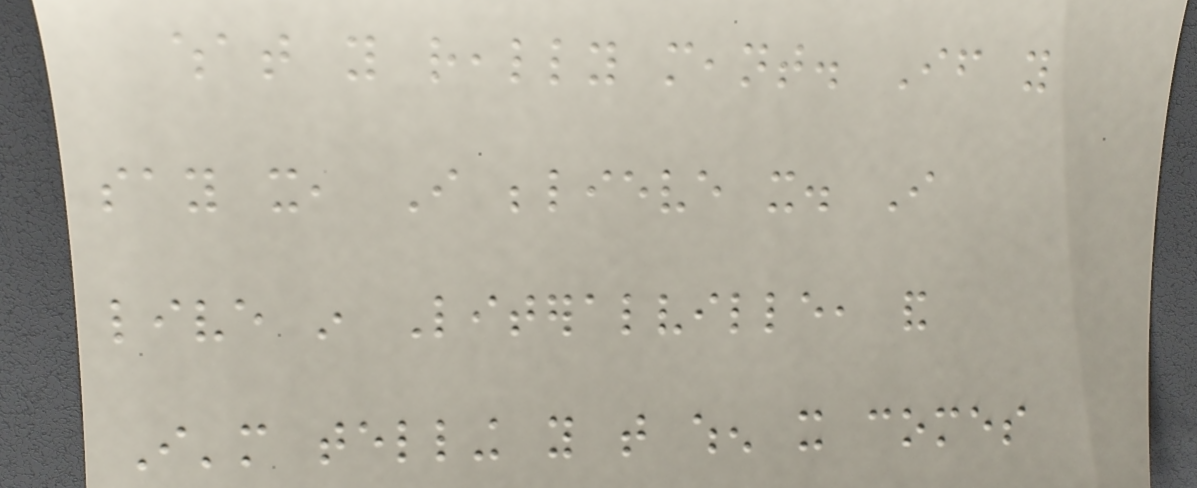what you really meant. If you
say it, I believe it. I
live in Literalville, and
I'm telling you that when it comes
